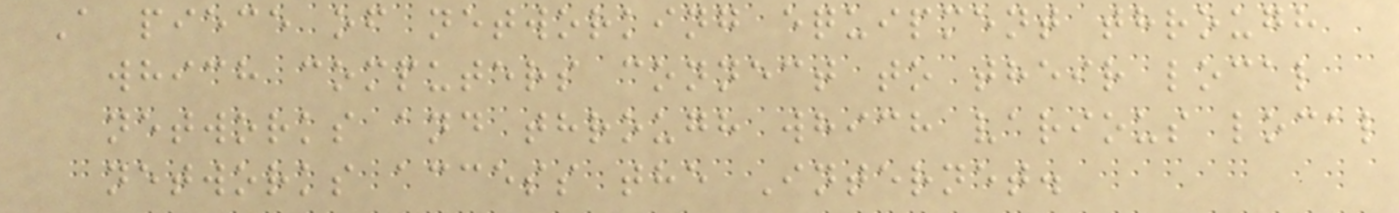A piece of networking equipment through
which computers connect to their local
networks and through which various local
networks access the Internet.
